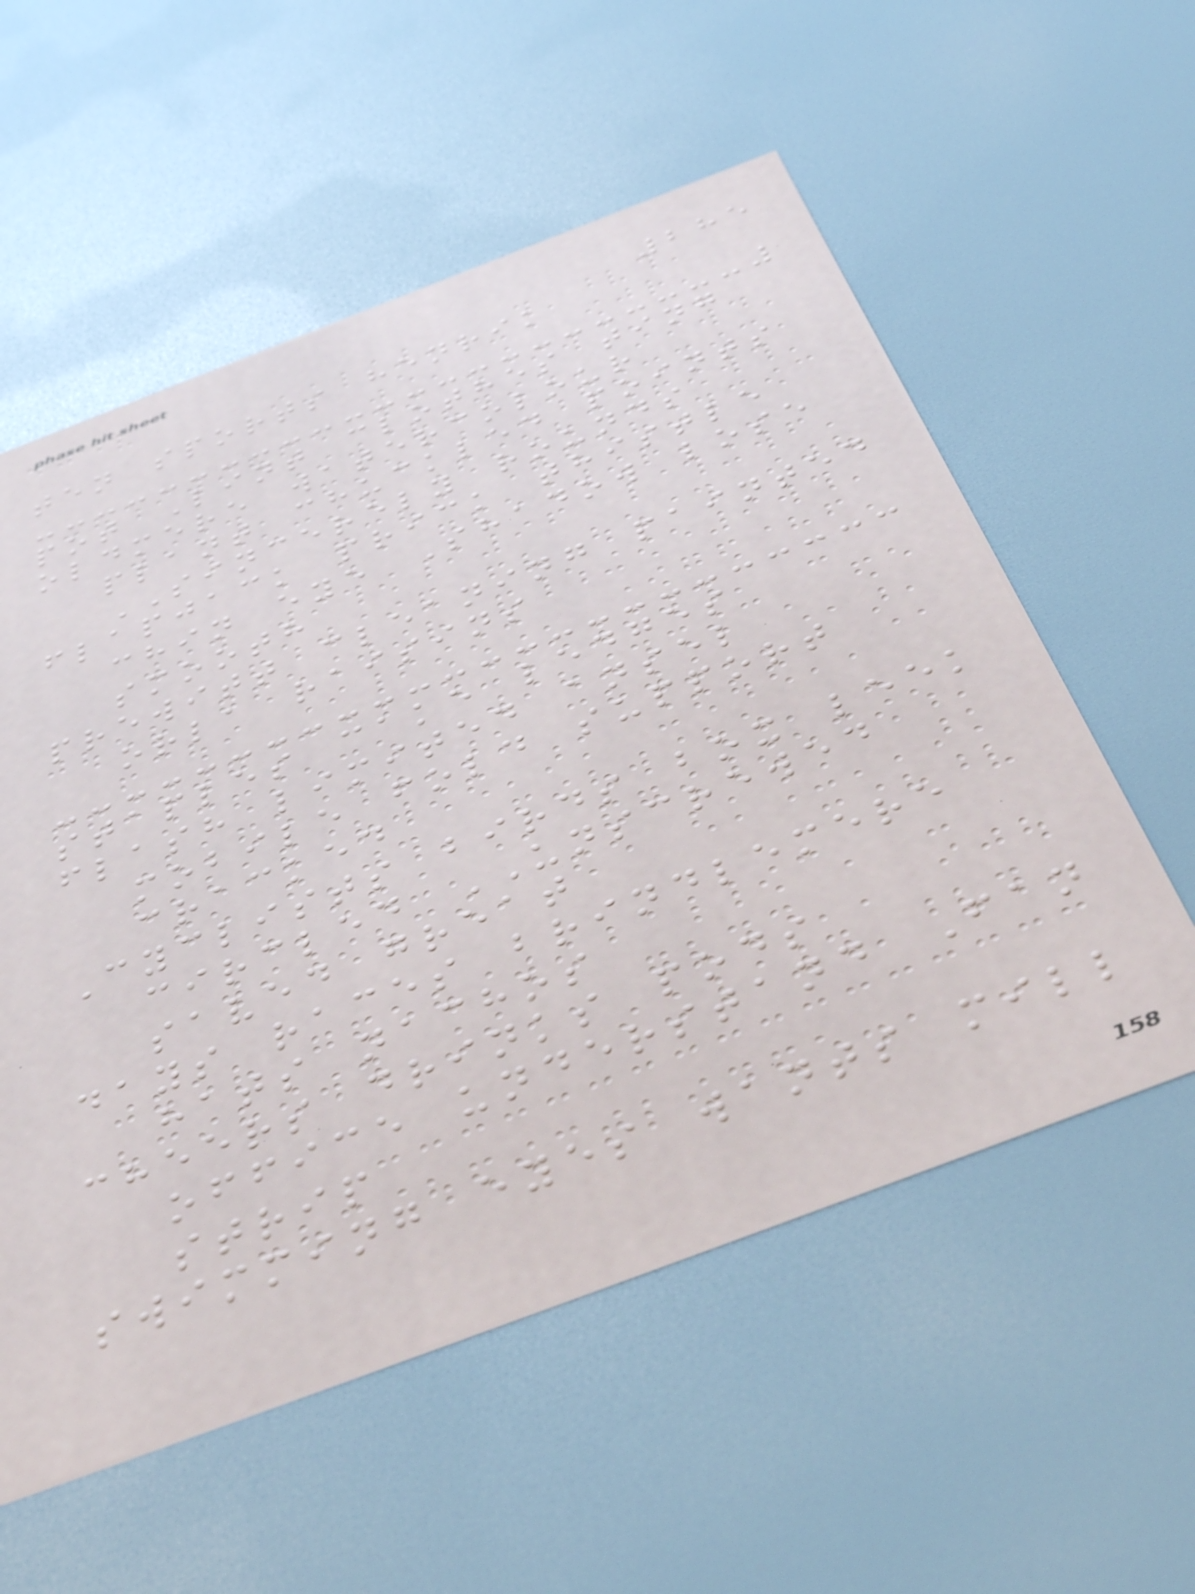285
ten sports henrik
pot Lint clothes ting
oldmere watercolour
plant chuckled points
SINCERELY rounds
flapjack prick thistle
chin eye Shadow lose
smooth
prewitt cleaning painted
orla raisins
staples cake ledges
flash limited ansel
mobile fold support
cracked
Cyclists birds box leek
circled UNSCREWED
saved great
days races brindlemere
hats nachos
cheers drinks pods
office understand Fan
strip
swimming eyes wants mill
